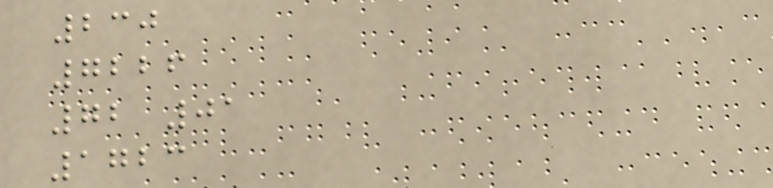230
7226
72 01
1723
